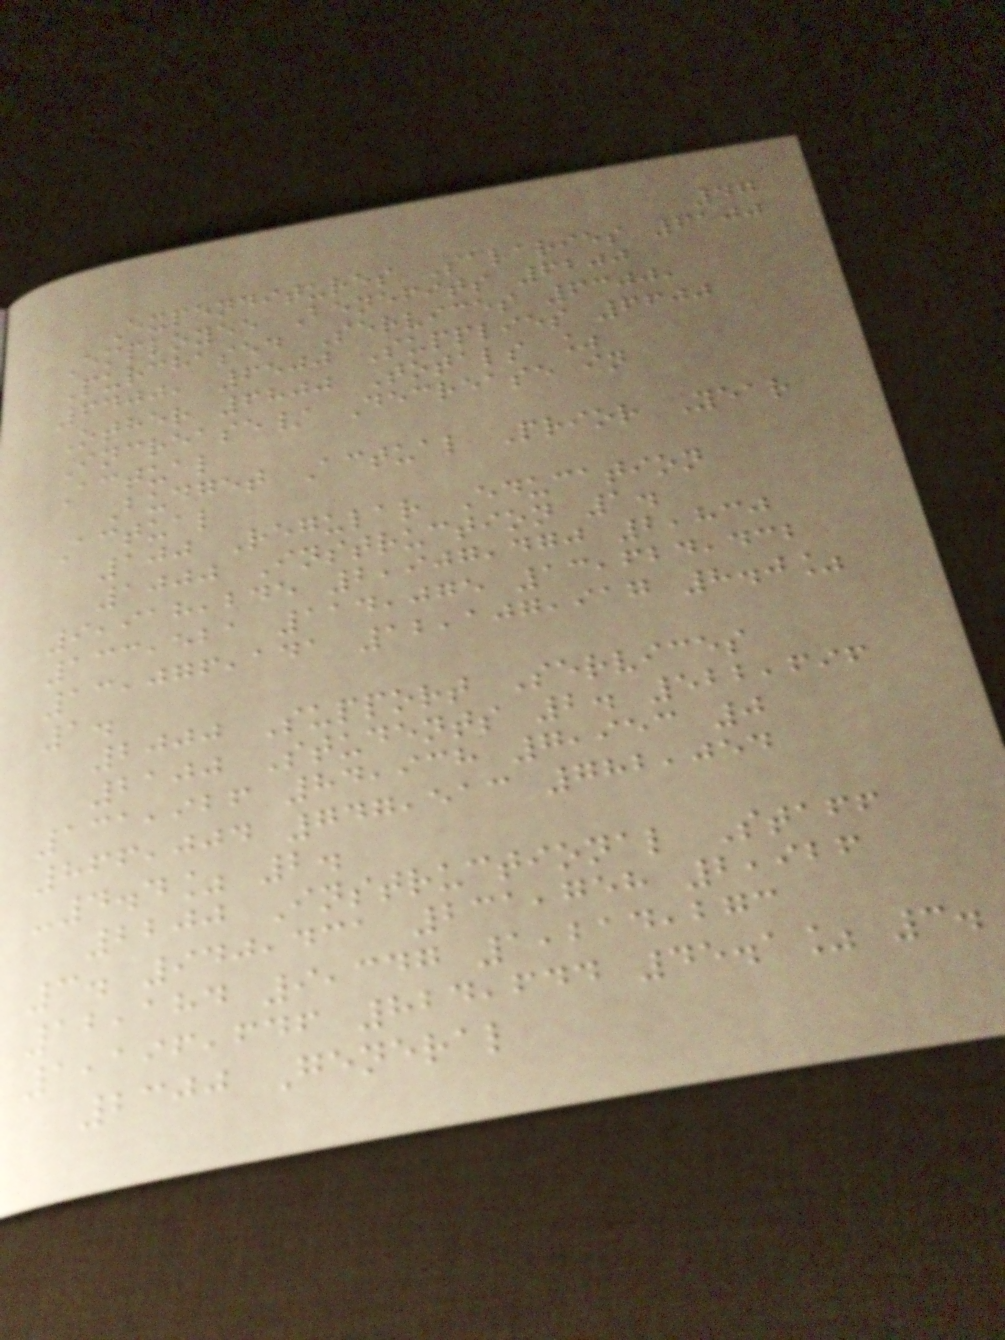47
Expenditures Salaries 6100
Employee Benefits 6200
Purchased Services 6300,
6400, 6500 Supplies 6600
Other 6800 Totals %
Increase/ Decrease in
Actual
Budget Actual Prior Year
Actual
100 Regular Education
1000 Instruction 1.
9,918,245 2,907,470 2,830
133,521 114,075 13,624,432
13,076,141 12,107,917 8.0%
1.
2000 Support Services
2100 Students 2. 522,696
131,926 84,938 7,953 0
866,004 747,513 782,054
-4.4% 2.
2200 Instructional Staff
3. 940,431 231,758 2,926
12,184 9,347 1,214,273
1,196,646 824,644 45.1% 3.
2300 General
